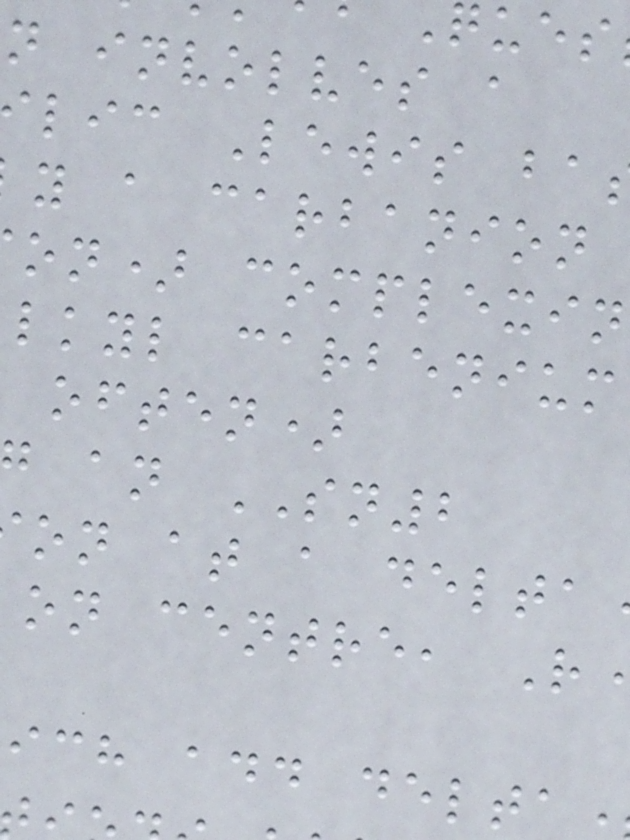n involves a
lic Lewis ba
y a carbanion
on) complexin
lkyl carbenium
often)
an SN2
on at a delta
on centre, R
ich add delta
